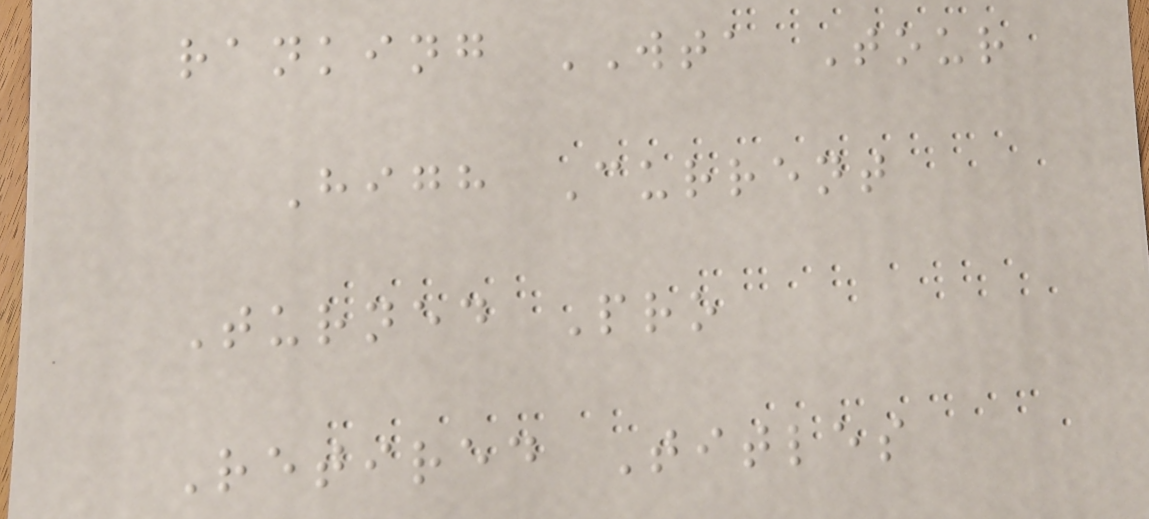ranking WTA Tour
High Current
Turned Pro
Retired Titles
